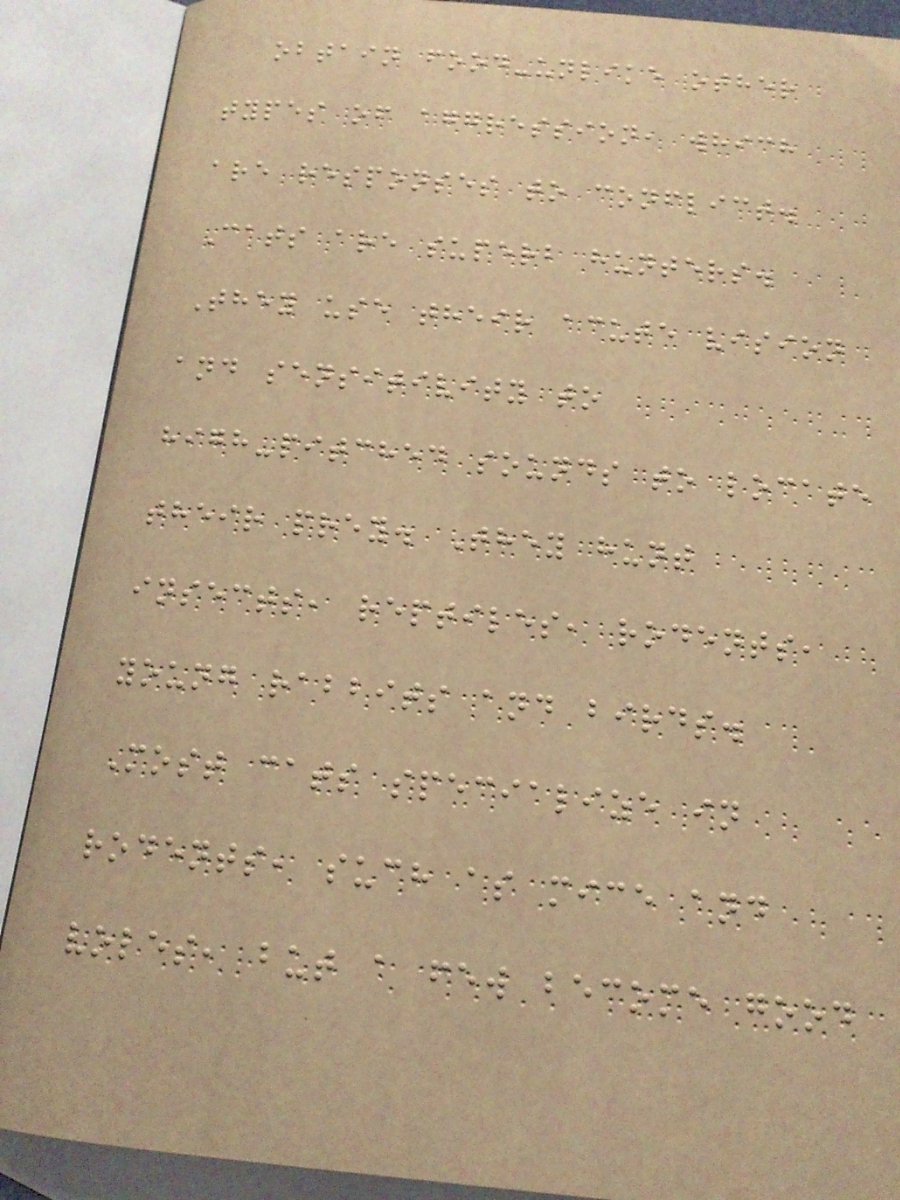obtain food-unlike other
types of aggression, which
are responses to conflict.
Cats are superb hunters.
They use their acute vision
and sensitivity to
high-pitched sounds to locate
their prey. They hunt
insects, reptiles, rodents,
young rabbits and birds.
Most cats specialize in
rodents, such as mice and
voles, but a few become good
